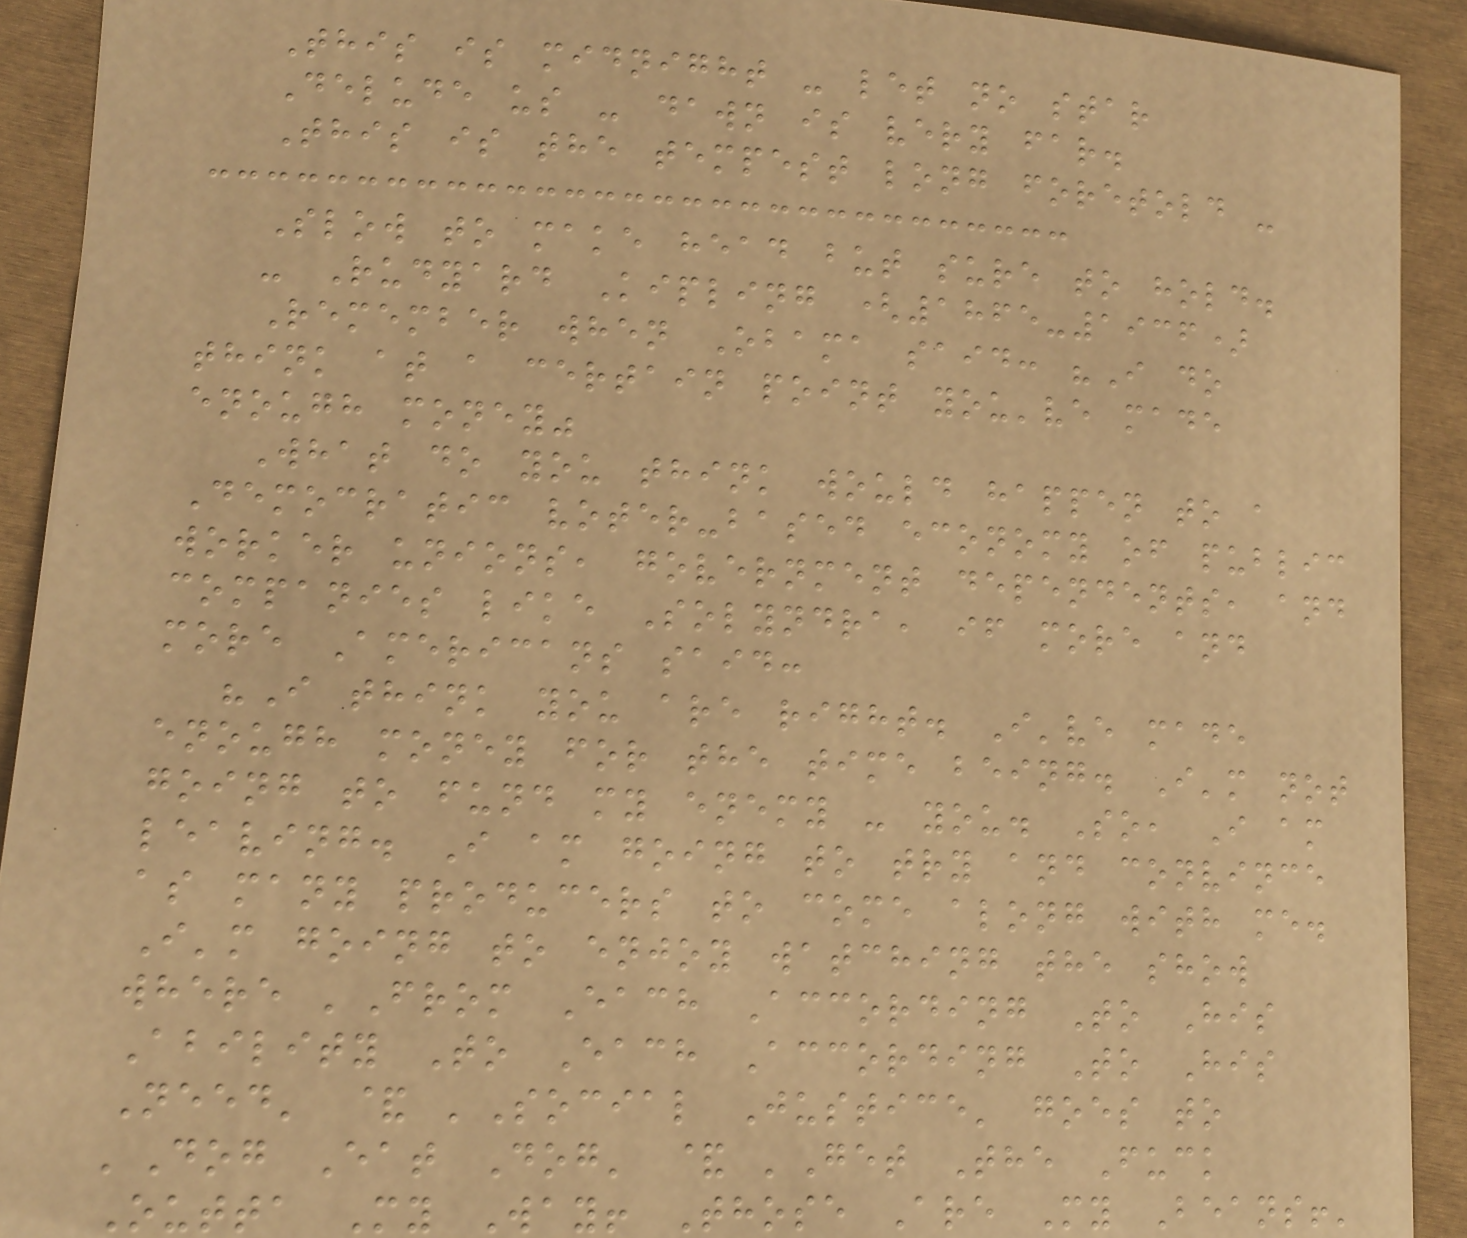This is midnight - let no star
Delude us - dawn is very far.
This is the tempest long foretold -
Slow to make head but sure to hold.
- Rudyard Kipling (1865-1936)
Remember when Obama said: "I do
think at a certain point you've made
enough money"
What do you think would happen to a
Democratic voter-based economy of public
worker unions, government dependents, and
companies like Solyndra, if more and
more Americans said:
"I think you are right. I've made
enough money for the time being. I'm not
going to fund my enemy - you. So, I am
leaving. I am going to try and convince
as many producers to come along with me.
I'm going to enjoy watching the show
where 'From Each According To His
Ability To Each According To His
Need' & 'Social Justice' goes to
'Dog Eat Dog' & 'Get The Fuck
Outta My Way! Those Are My Beans!'
